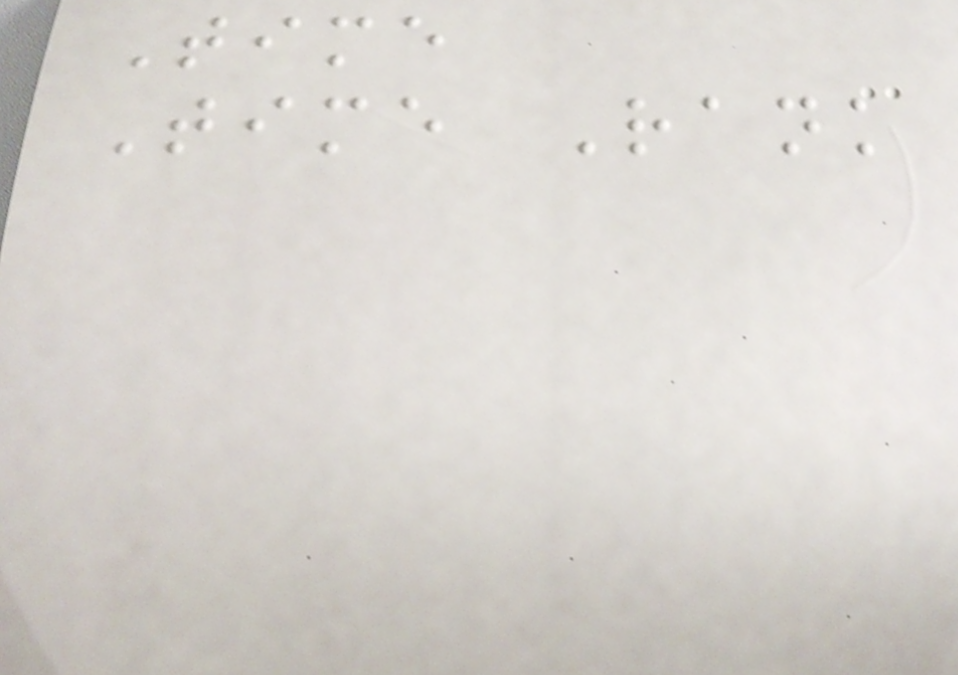Time
Time Rank
